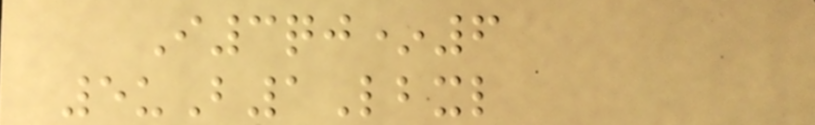I3qj*6
5uB1Lbxl
